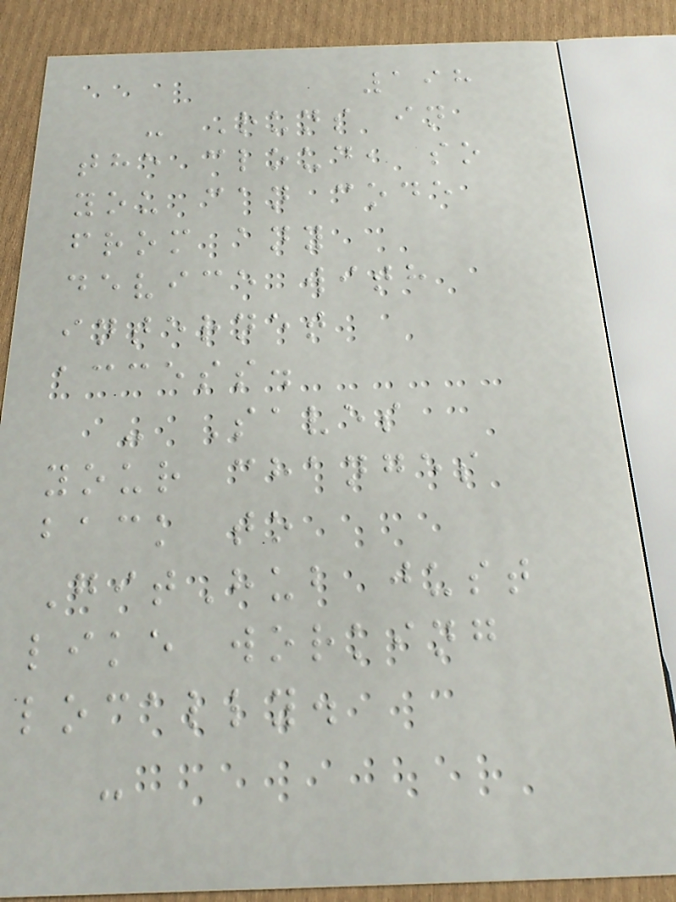198
- Runs in
the cloud, so
you can code
from any
device with
internet
access.
- Saves
your changes
back to
GitHub just
like working
locally.
-
